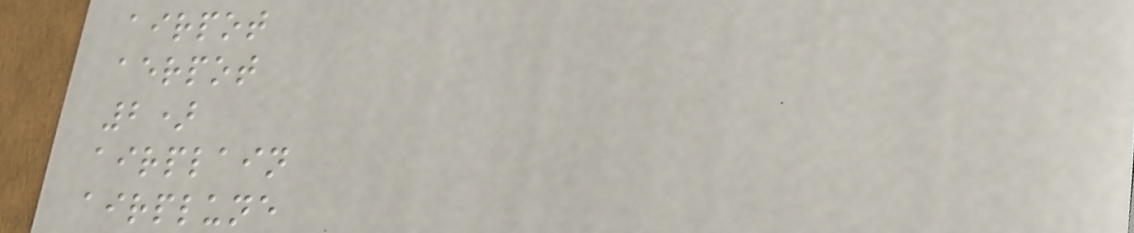airpot
aerpot
2)
airplain
airplune
